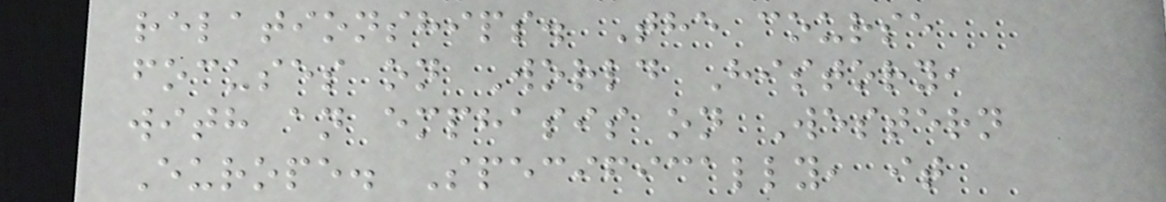relationships. The course
focuses on World History,
with an emphasis on Western
Europe. Specifically, it
